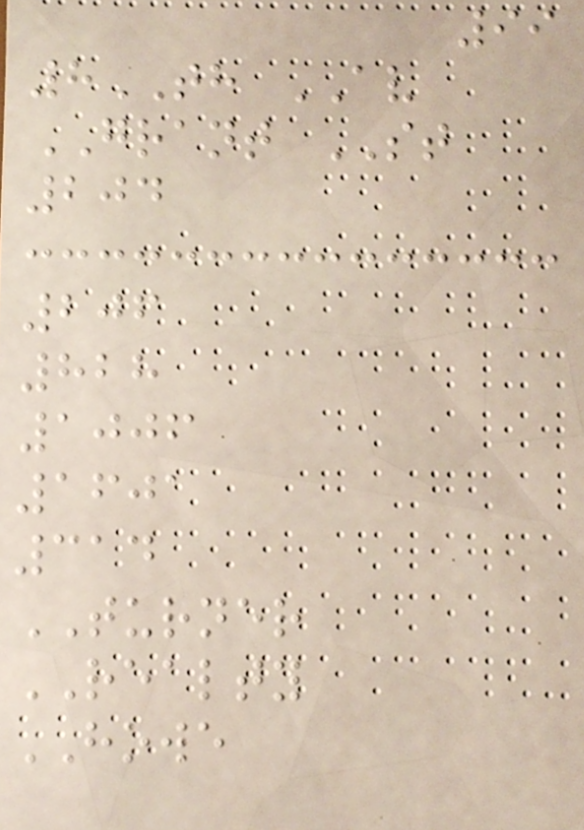99
8TH AV
GRANT ST
204
206
828
1006
1601
314
TURNER
REALTY
HOWE
